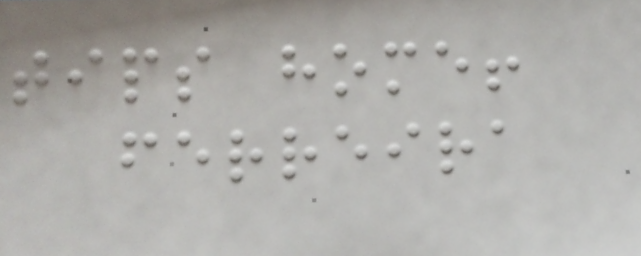tips home!
ferreira
